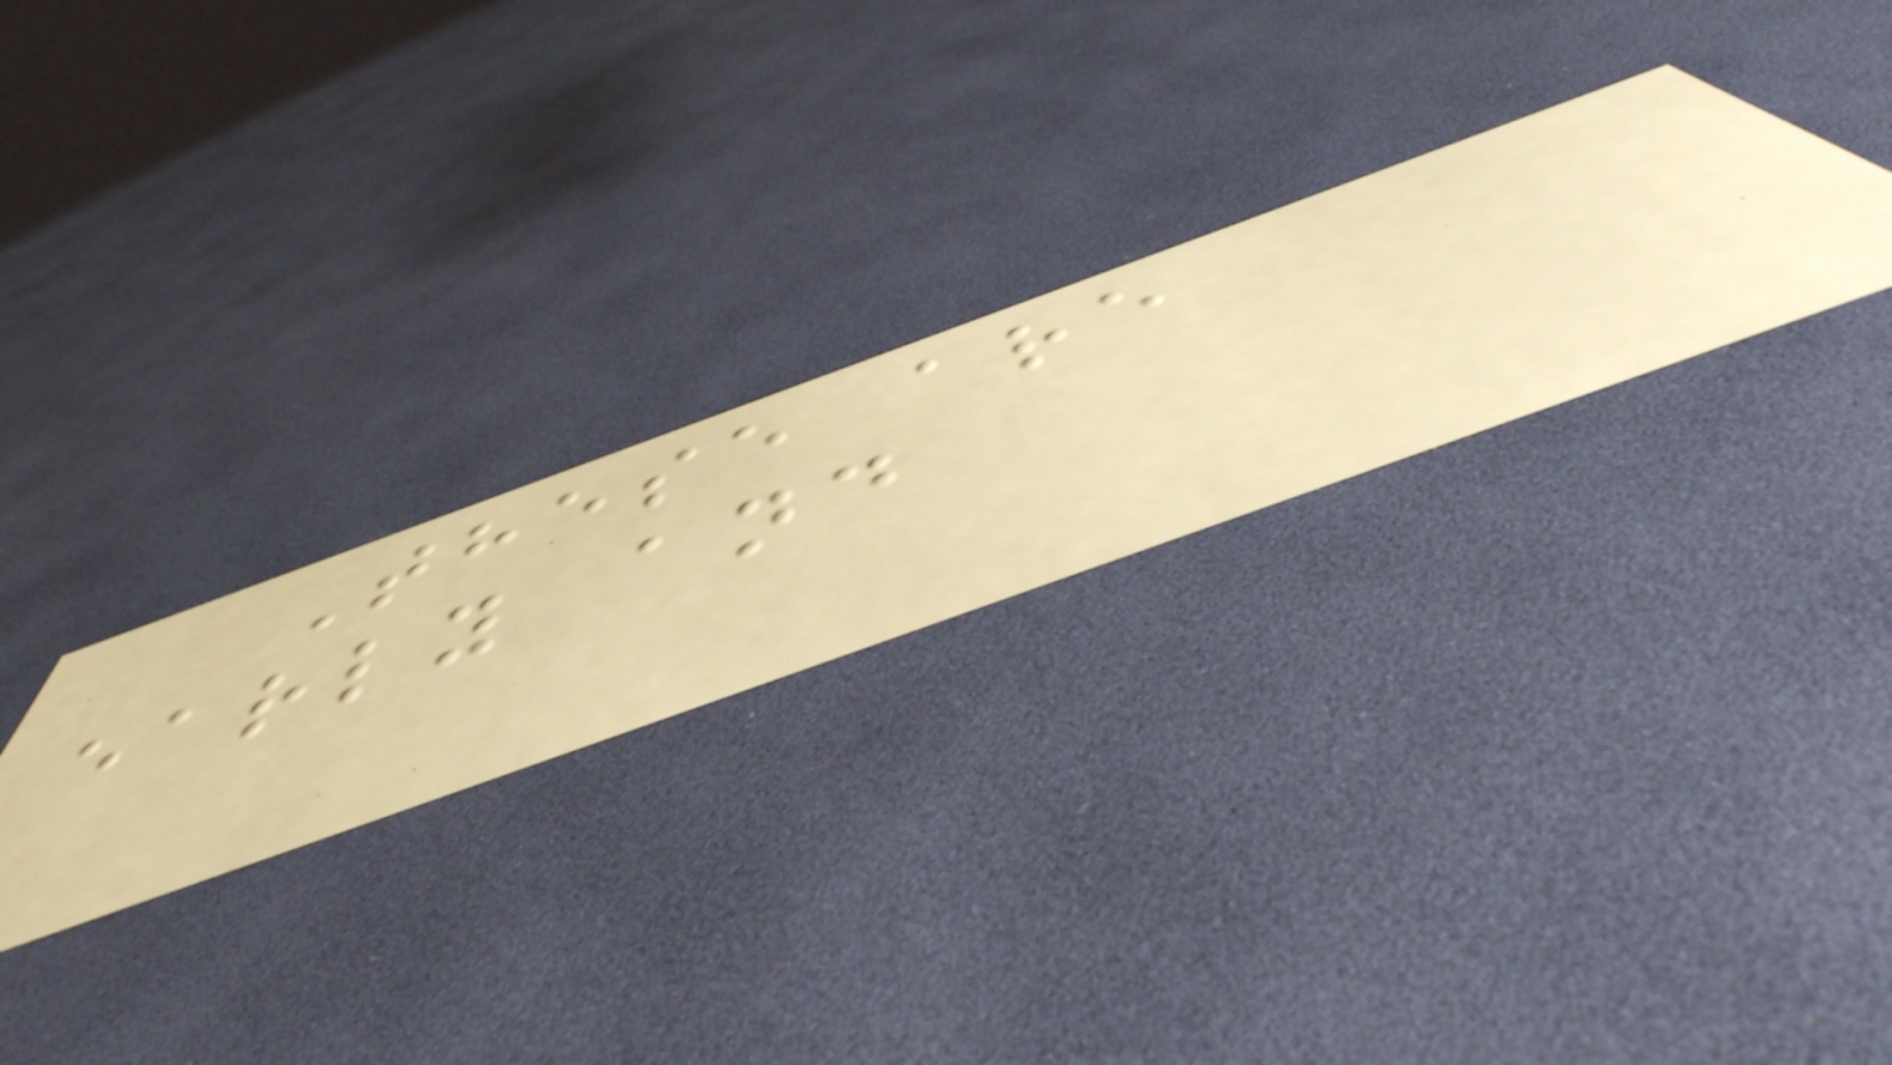These are
early and
